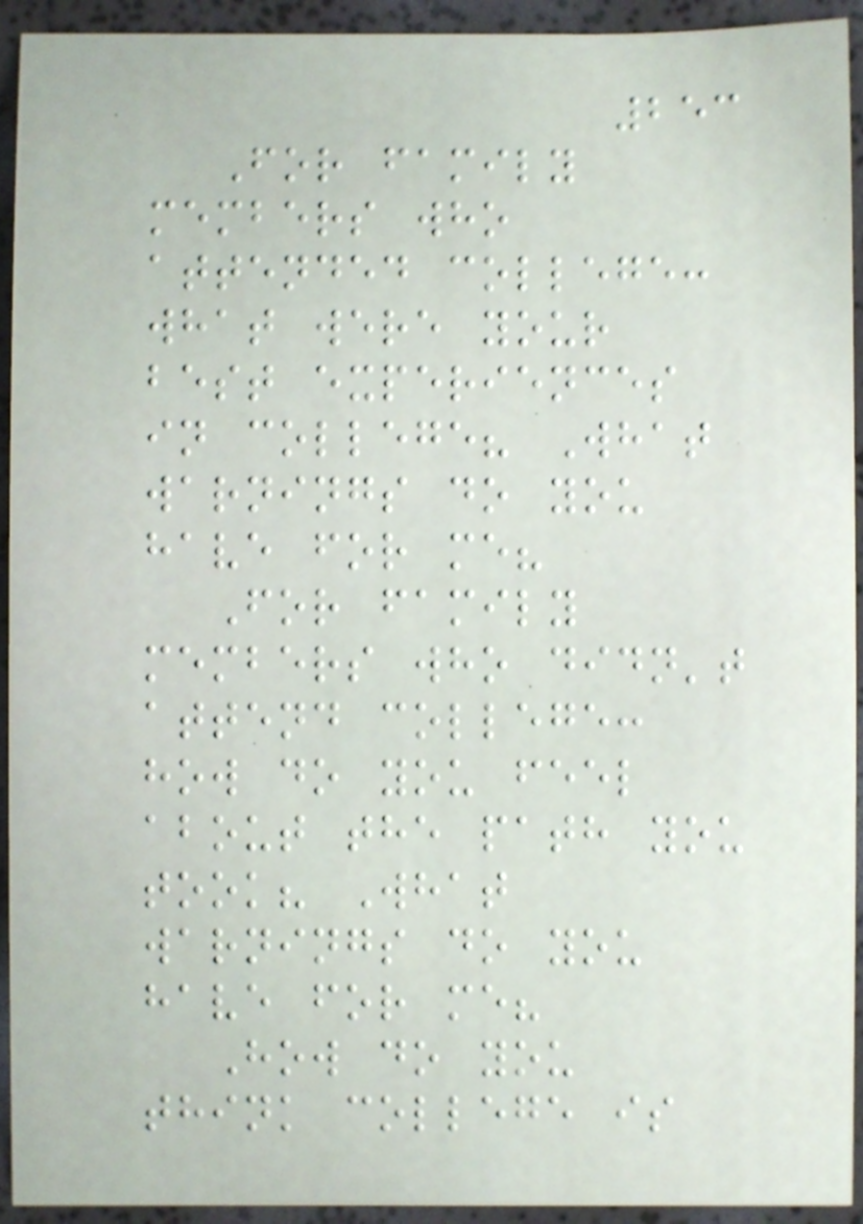253
For family
members who
attended college:
what were your
best experiences
in college? What
warnings do you
have for me?
For family
members who didn't
attend college:
how do you feel
about the path you
took? What
warnings do you
have for me?
How do you
think college is
